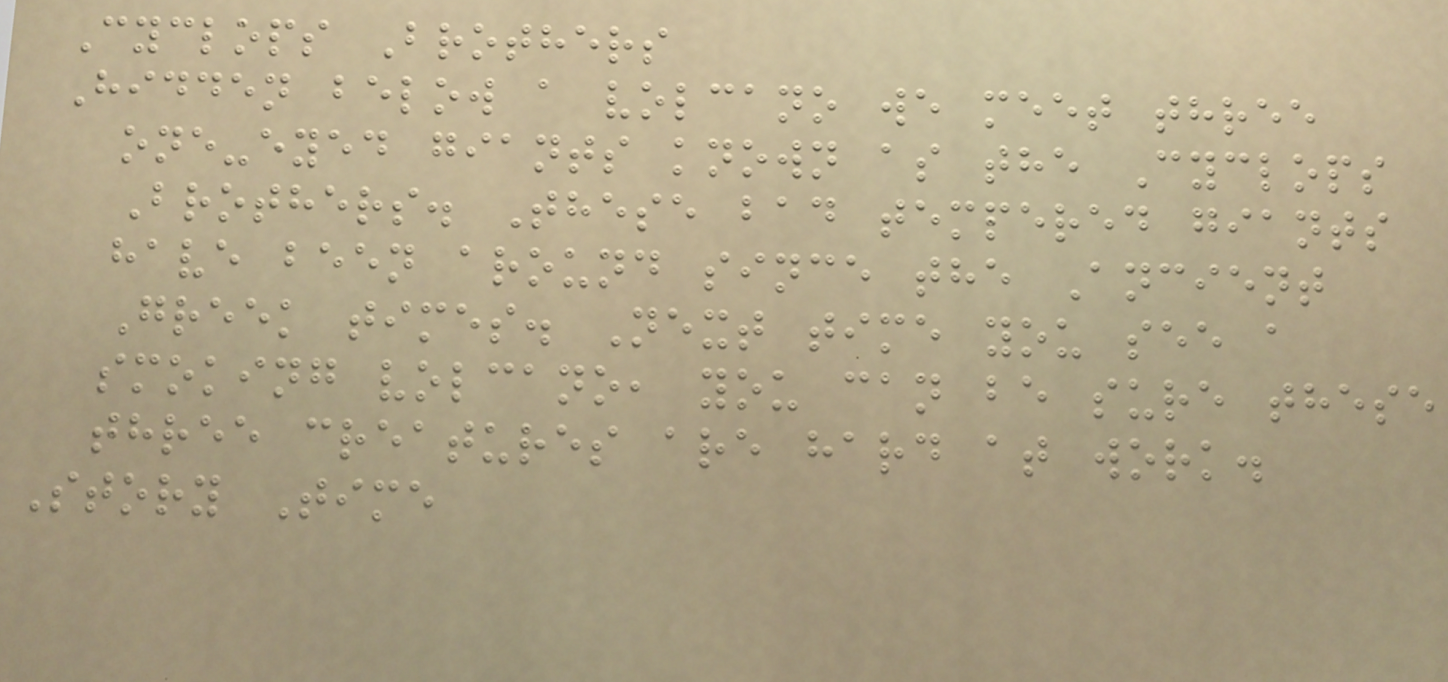Cyclops Brothers
Hidden below a volcano we meet three
one-eyed giants known as the Cyclops
Brothers. These bad tempered giants
have been around since the Ancient
Greek times. Next time you see a
smoking volcano, you can be sure these
three creatures are hard at work.
Story Time
